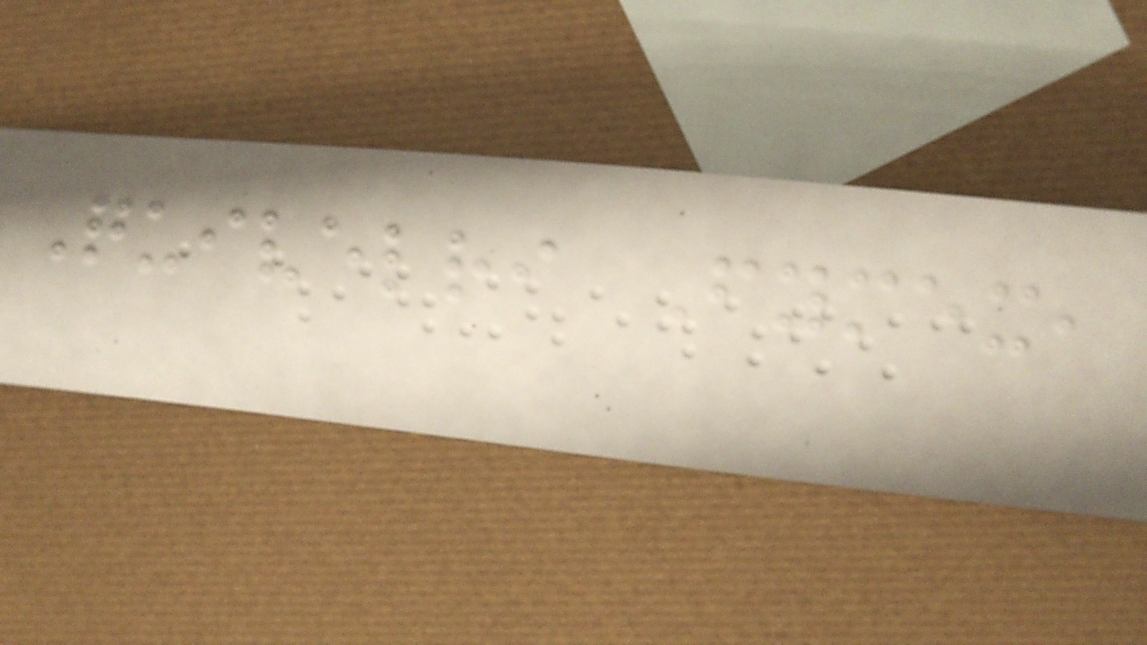Quivelri Fymex,
